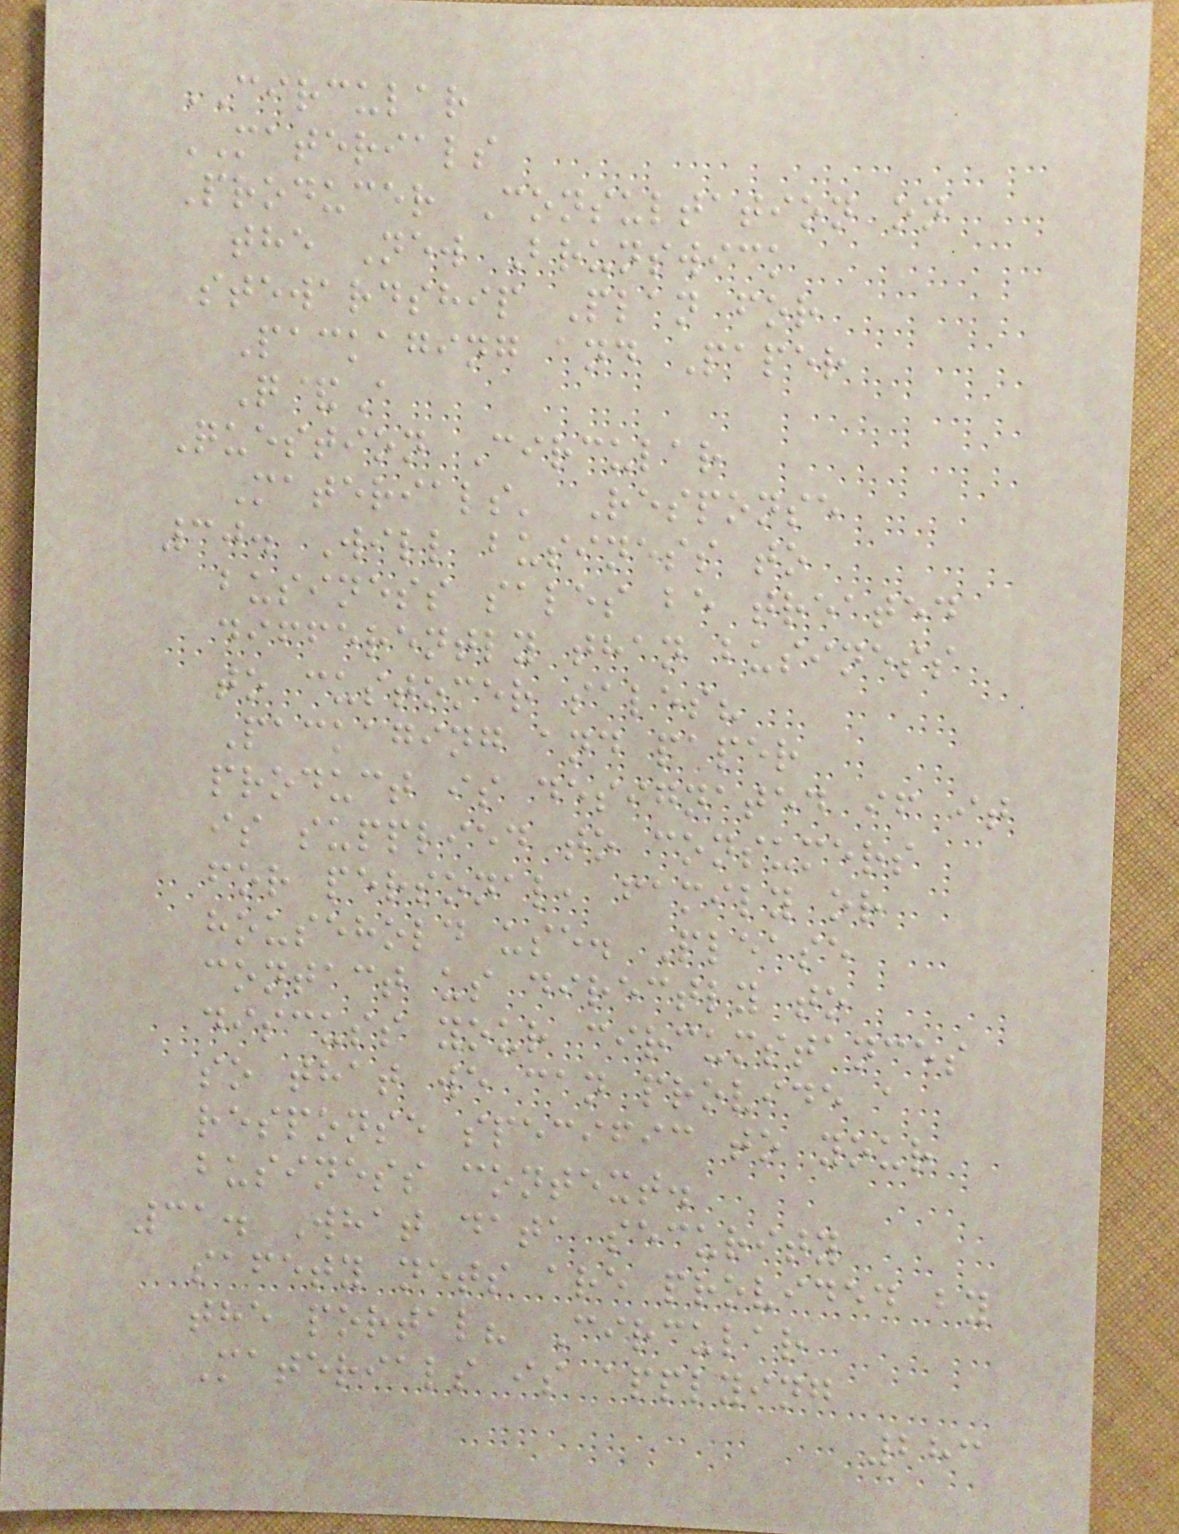CIRCULAR
MATERIALS
Producer Consultation on
the New Brunswick
Stewardship Plan for
Packaging and Paper
Q&A
Question Circular
Materials' Response
30. Will business to
business sales be treated
differently than business
to customer sales?
Packaging and paper
product is designated if it
is supplied to consumers
for personal, family or
household use. Please
contact us directly to
discuss your circumstances
so that we can provide a
response specific to your
business context.
31. What data security
safety nets are provided by
the portal? Circular
Materials is applying
283
